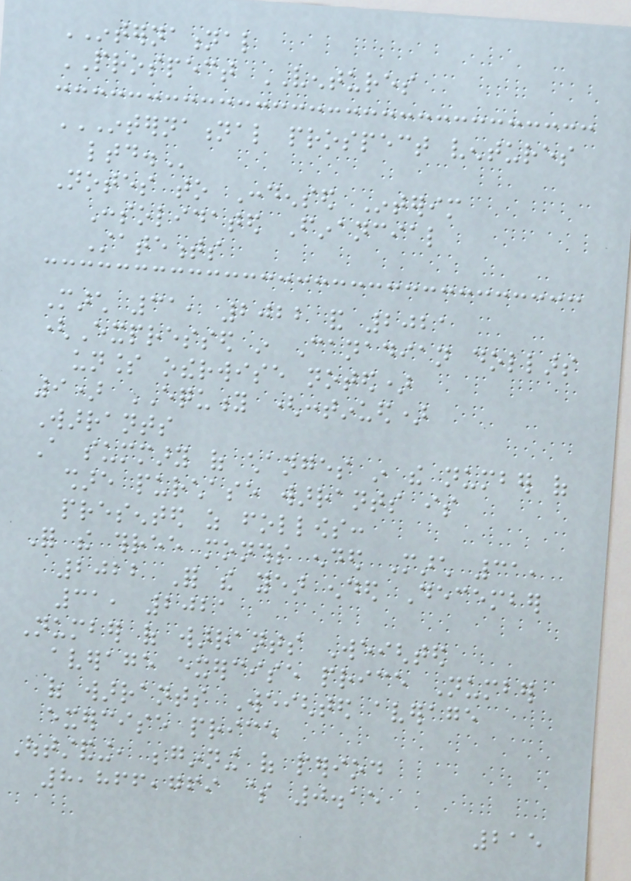INTERNATIONAL
PROSPECT VENTURES
INTERNATIONAL PROSPECT VENTURES
LTD.
Notes to Condensed Interim
Consolidated Financial
Statements
March 31, 2022 and 2021
(Expressed in Canadian dollars
unless otherwise noted)
9) EQUITY (continued)
Warrants
A summary of changes in the number of
share purchase warrants is
presented as follows:
For the three months ended March 31,
2022 For the year ended December
31, 2021
Number of warrants Weighted
average exercise price Number
of warrants Weighted average
exercise price
Outstanding, beginning of period
8,866,769 $ 0.15
215
